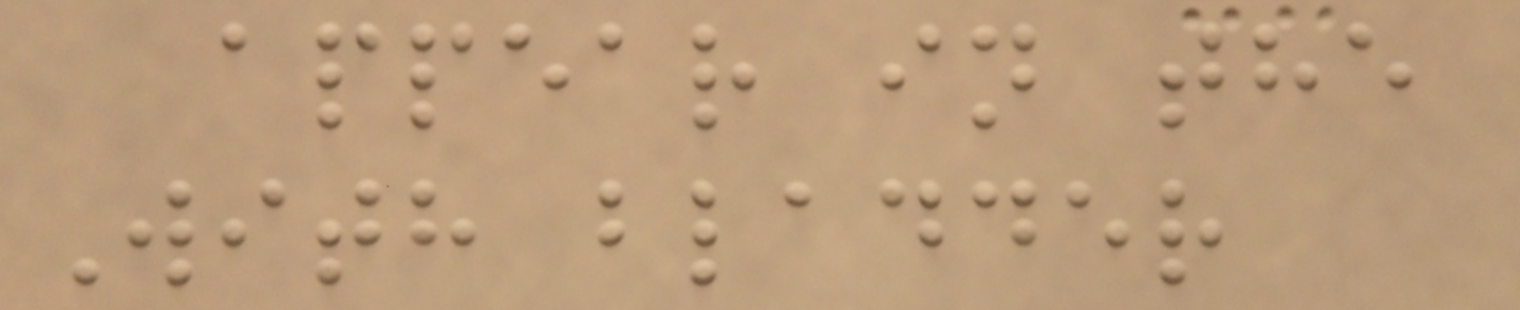appear in the
With bladder
